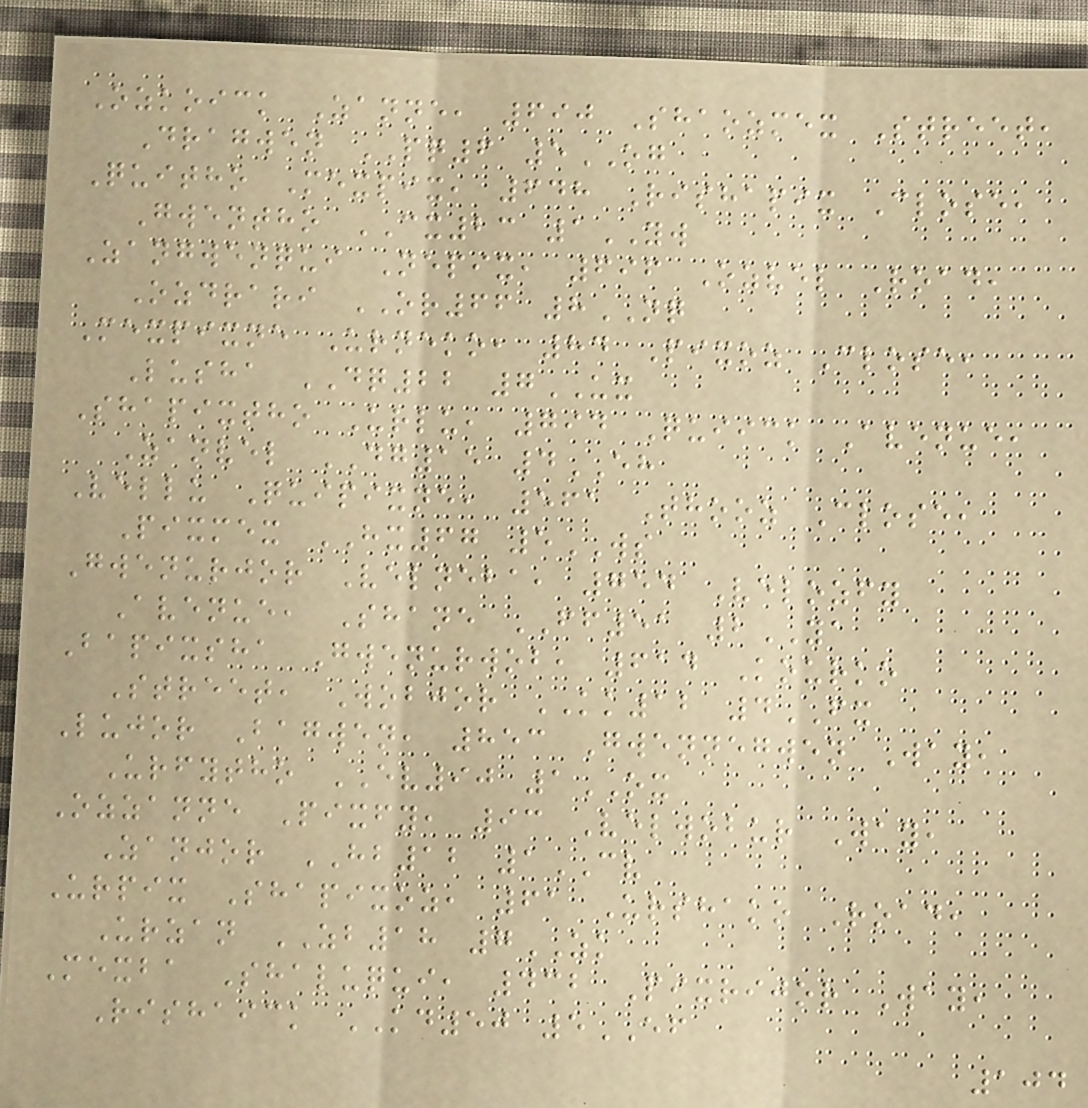Ozkoick Zanne, 690 Shaozmex Street,
Dragwen PQ6 5OG
Quitho Mexpix, 648 Rishapix Close,
Gwentho CX23 1YW
Zangwenqui Nepix, 696 Ozvel Road,
Ozdrari OR66 8NQ
Mexpixne Urneko, 84 Pixoz Close,
Lusha DQ22 7UX
Shapixtho Urlu, 794 Quiick Avenue,
Zanvel DG15 4EH
Vellu Quipixne, 561 Thooz Close,
Pixmex HX67 5WS
Gwenurjor Velneba, 754 Velozfy
Avenue, Shane FF51 2YA
Bapixsha Gwenurwob, 614 Kourko
Street, Wobjor KK12 4FX
Lujor Bagwen, 853 Gwennegwen Way,
Urfytho EV90 1OX
Ozzanne Pixfy, 93 Velwobur Way,
Zanjor HB12 1CV
Urpix Shapixoz, 61 Urshako Road,
Urzan ZB18 7ZK
Mexba Shaluqui, 432 Pixrijor Way,
Rishaick KD50 5EF
104
